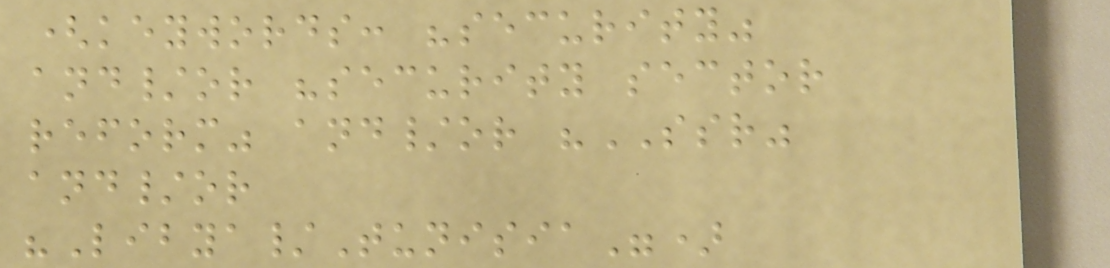(keywords: "security"
and/or "security sector
reform" and/or "SSR"
and/or
"Libya/Tunisia")
